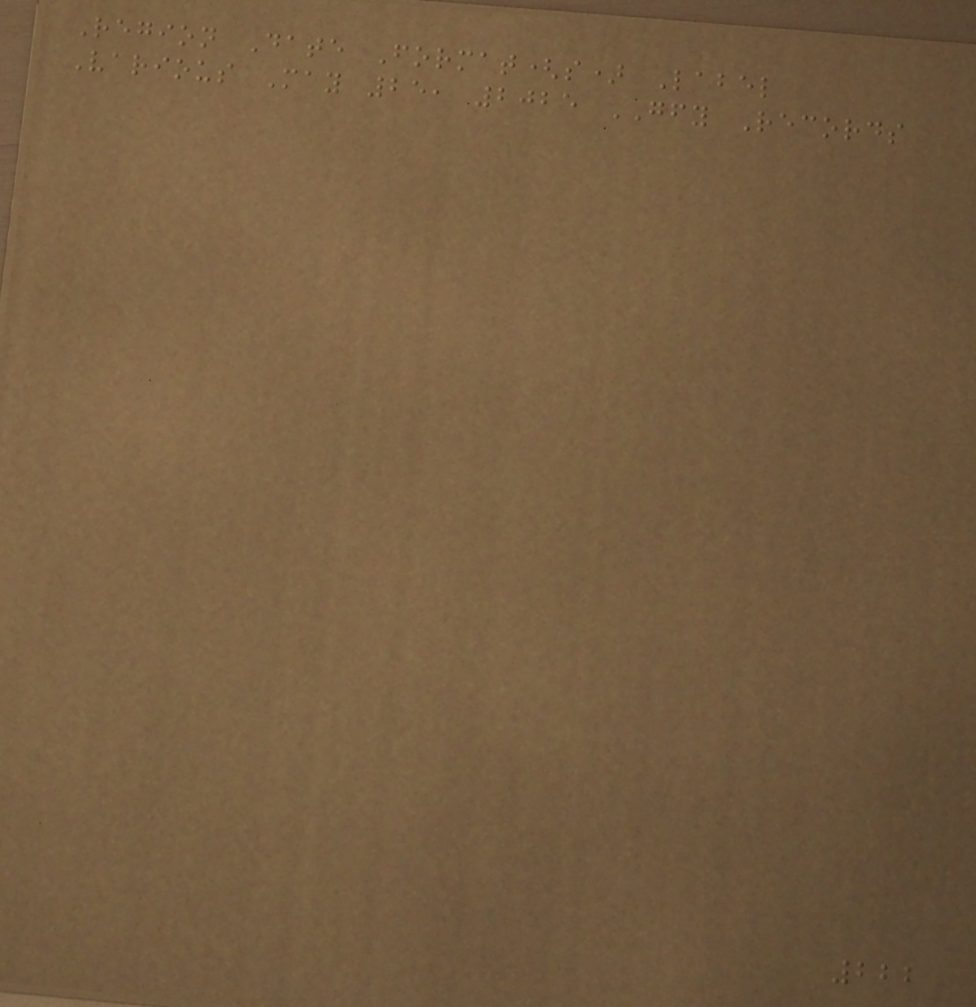Region Date Format(s) Label
Various May 25, 2025 GFY Records
222
